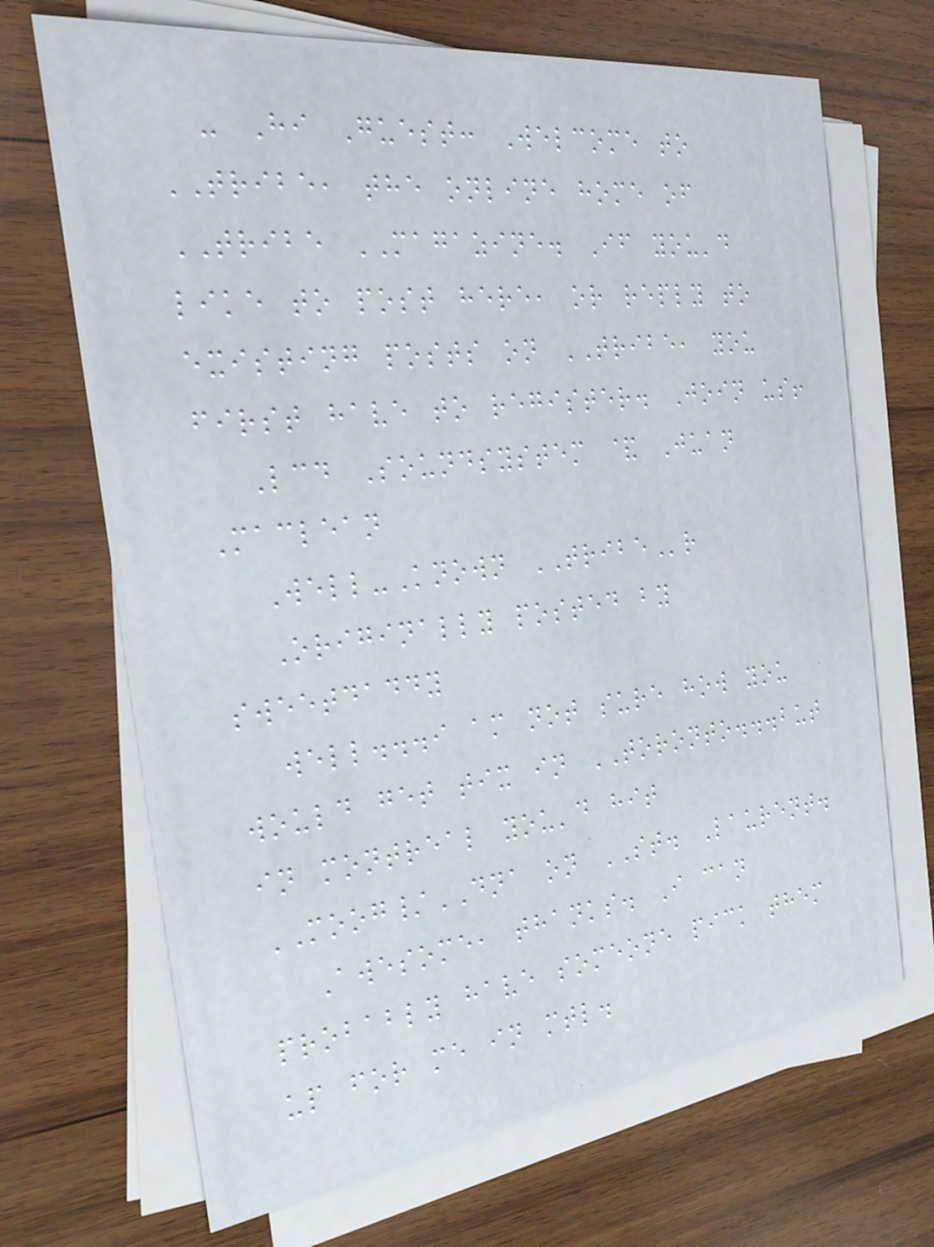- Hi Guest: Welcome to
TRIBE, the online home of
TRIBE MAGAZINE. If you'd
like to post here, or reply to
existing posts on TRIBE, you
first have to register. Join us!
Lcd Soundsystem & Juan
Maclean
Well-Known TRIBEr
Originally posted by
sweetdaddy
well...i am not sure how you
would get tix in TORONTO...but
in montreal you'd hit
MOOG/DNA on ST. Laurent.
Awesome, thanks. I can
probably have someone pick them
up for me in mtl.
